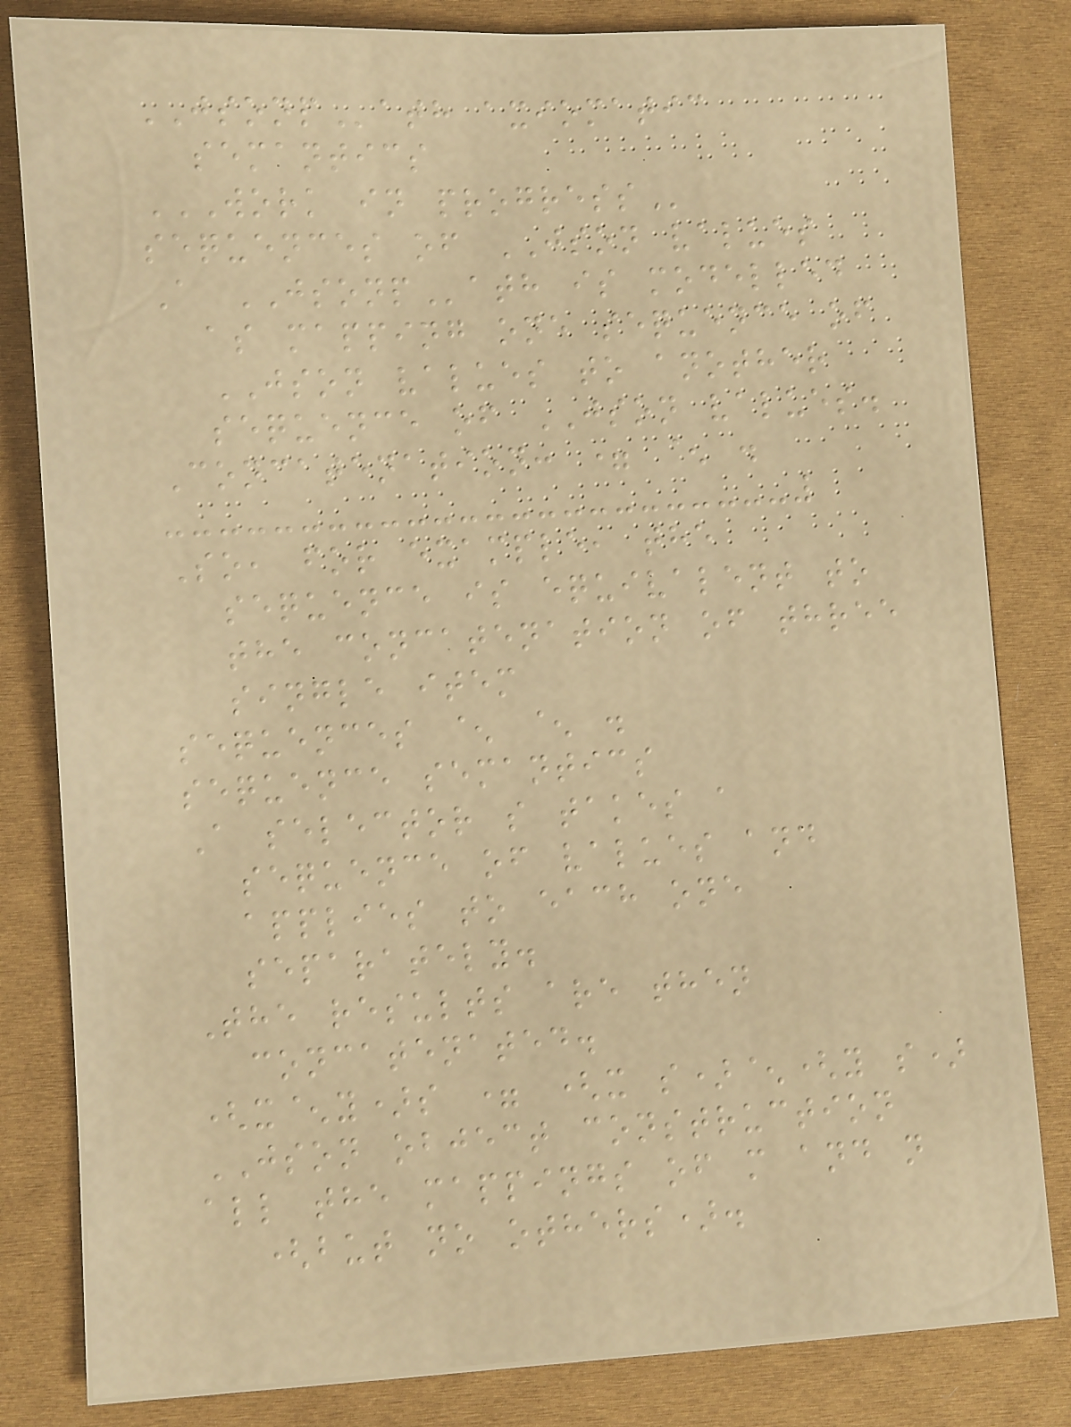JSONPath axiomatic
semantics
WORK IN PROGRESS
sequences of JSON values
A JSONPath is modelled
as mapping one sequence of
JSON values to another
sequence of JSON values.
Concatenation: = ^ .
So, for example, the
sequence is equivalent to
the concatenation of three
single item
sequences ^ ^ .
sequence semantics
A selector s takes a
sequence of values and
applies to each one
separately.
The results are then
concatenated.
(x^y)s = (x s)^(y s)
JSON object construction
all the mappings of m and n
(but no others).
